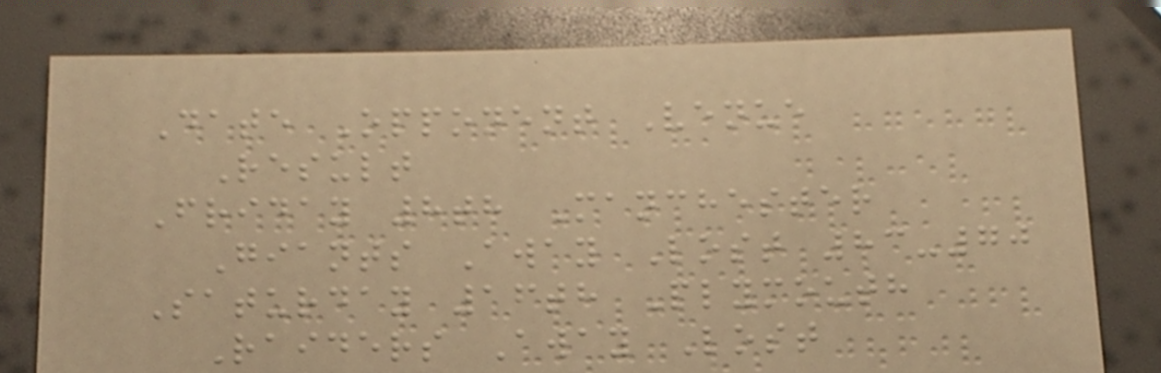Date Opponent Venue
Result
Friday 8th Manchester
Giants Away Lost 83-70
Saturday 16th Plymouth
Raiders Away Lost
